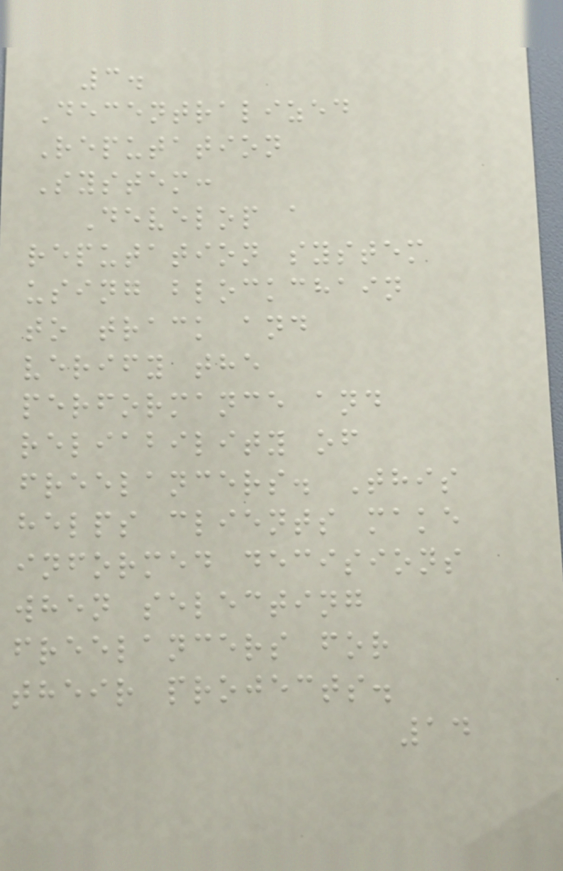3.
Decentralized
Reputation
System:
Develop a
reputation system
using blockchain
to track and
verify the
performance and
reliability of
freelancers. This
helps clients make
informed decisions
when selecting
freelancers for
their projects.
14
